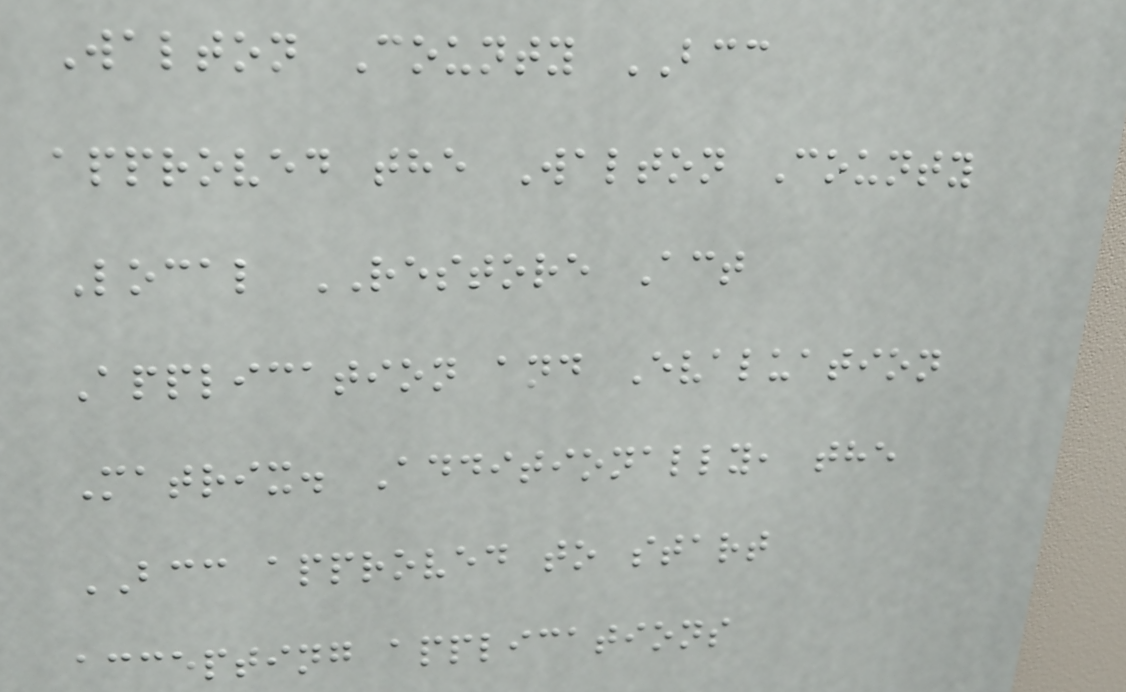Walton County BCC
approved the Walton County
Local RESTORE Act
Application and Evaluation
Matrix. Additionally, the
BCC approved to start
accepting applications
